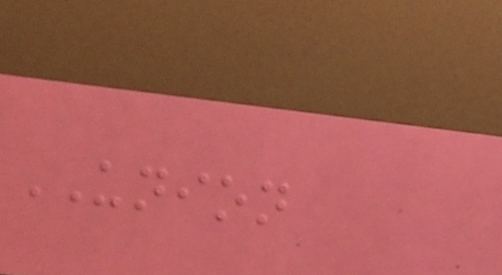UNION
